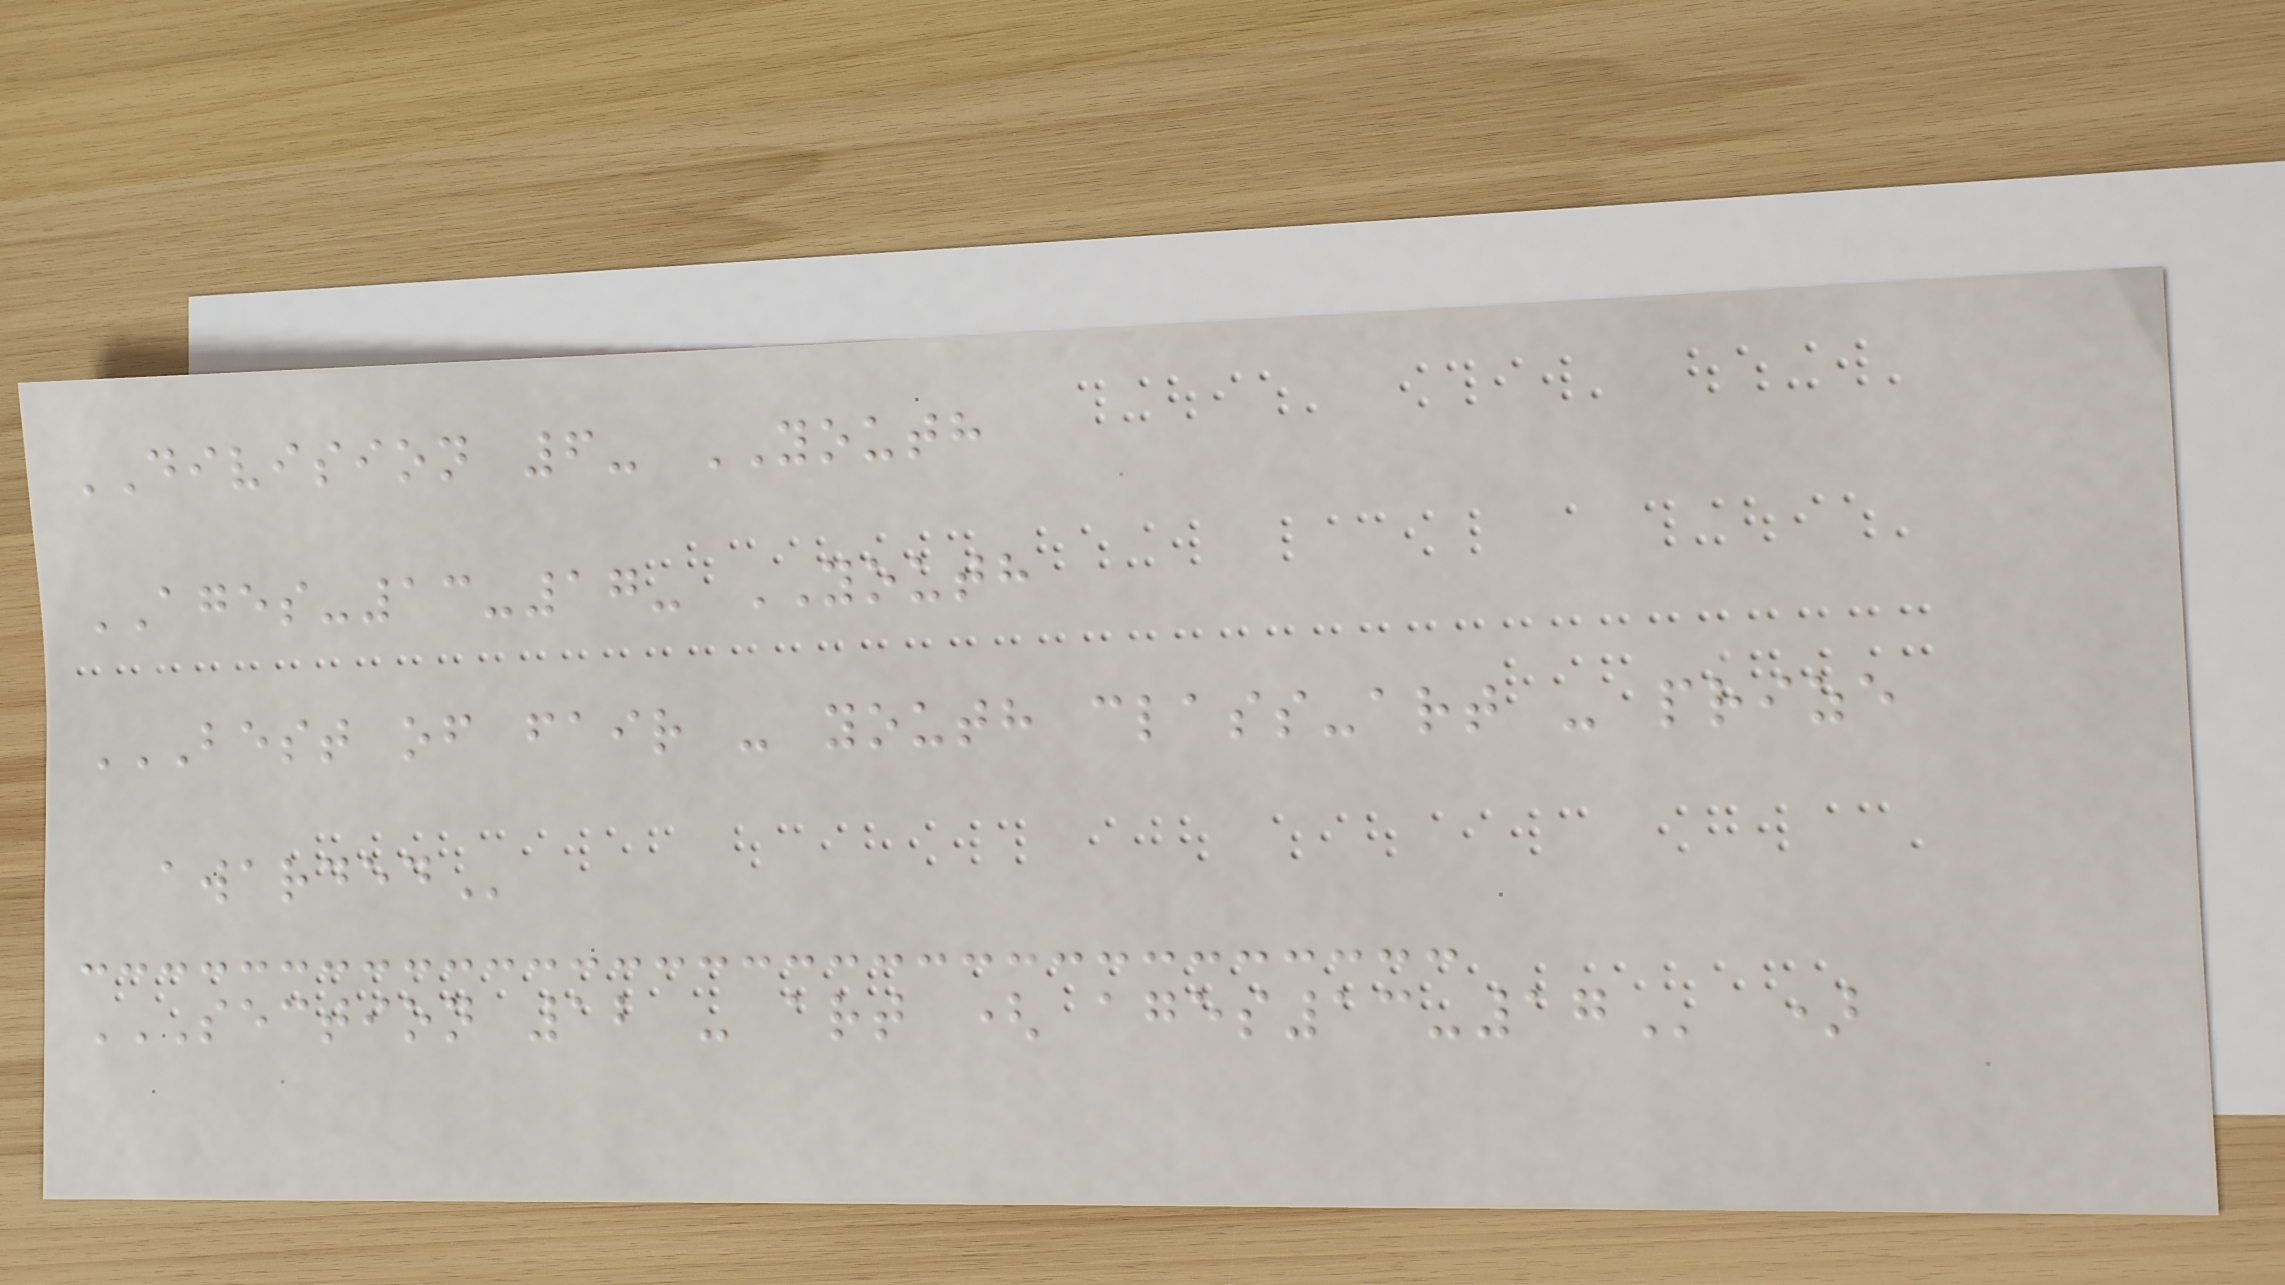DIVISION 6- YOUTH
AGES-13-17- YOUTH
BEST OF FAIR - YOUTH CLASS-ART - PRIZE
AWARDED
SECTION 12 - ART ( AGES13-17 )
